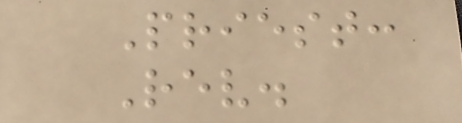Priest:
Rev.
